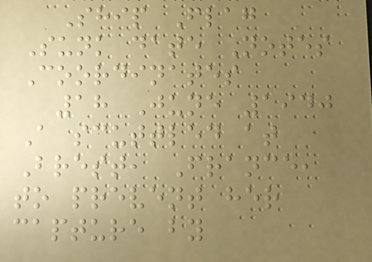Ship Flag
Sunk date Notes
Coordinates
18 June 1940
A scuttled at
Brest, France,
to prevent her
capture by
